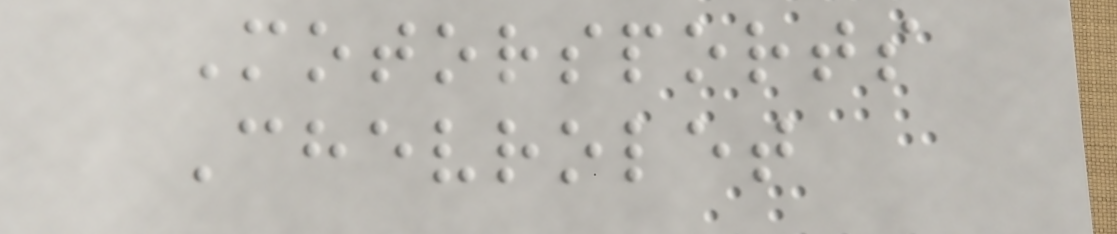Motorsports
Chevrolet
